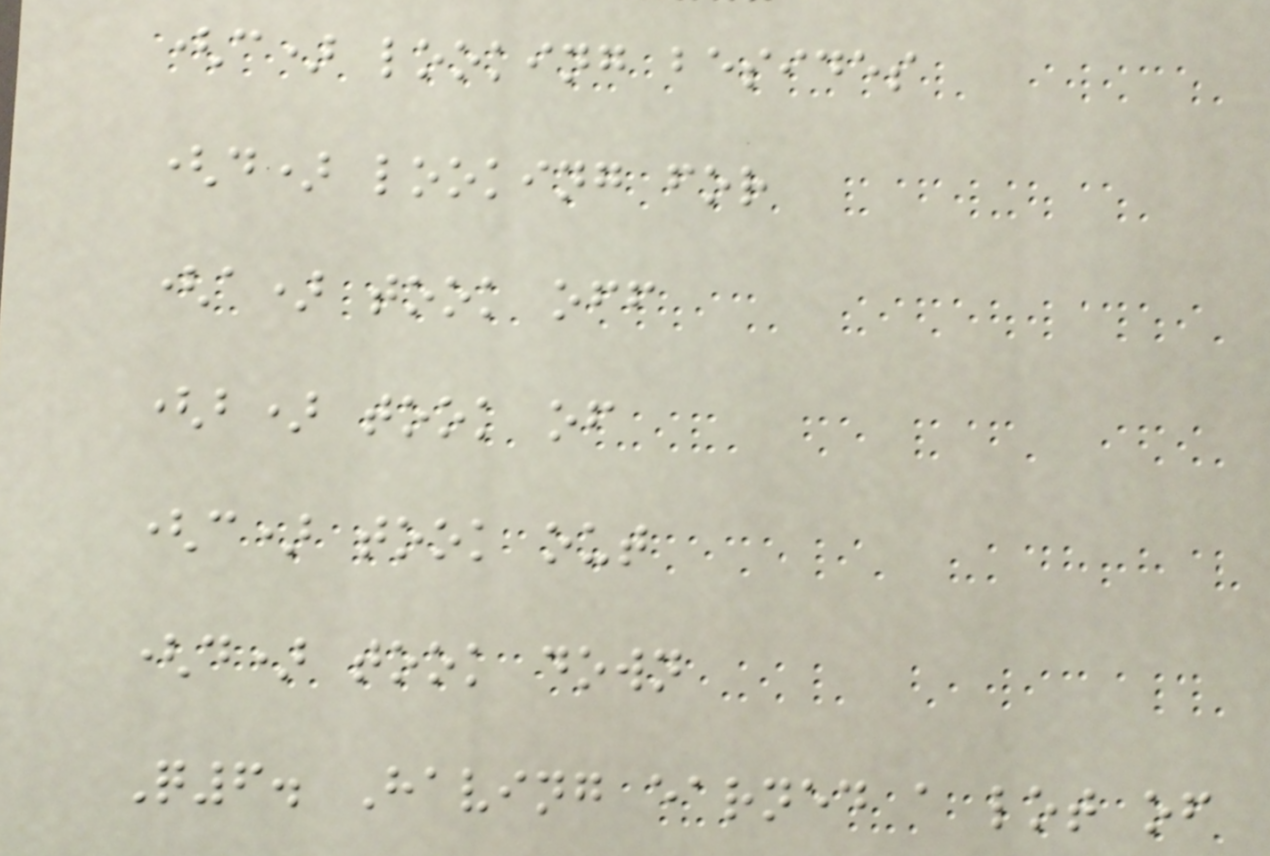(c) looking besides
(d) looking for
(a) took off
(b) took of
(c) took out
(d) took down
Q6. Having earned a lot of
